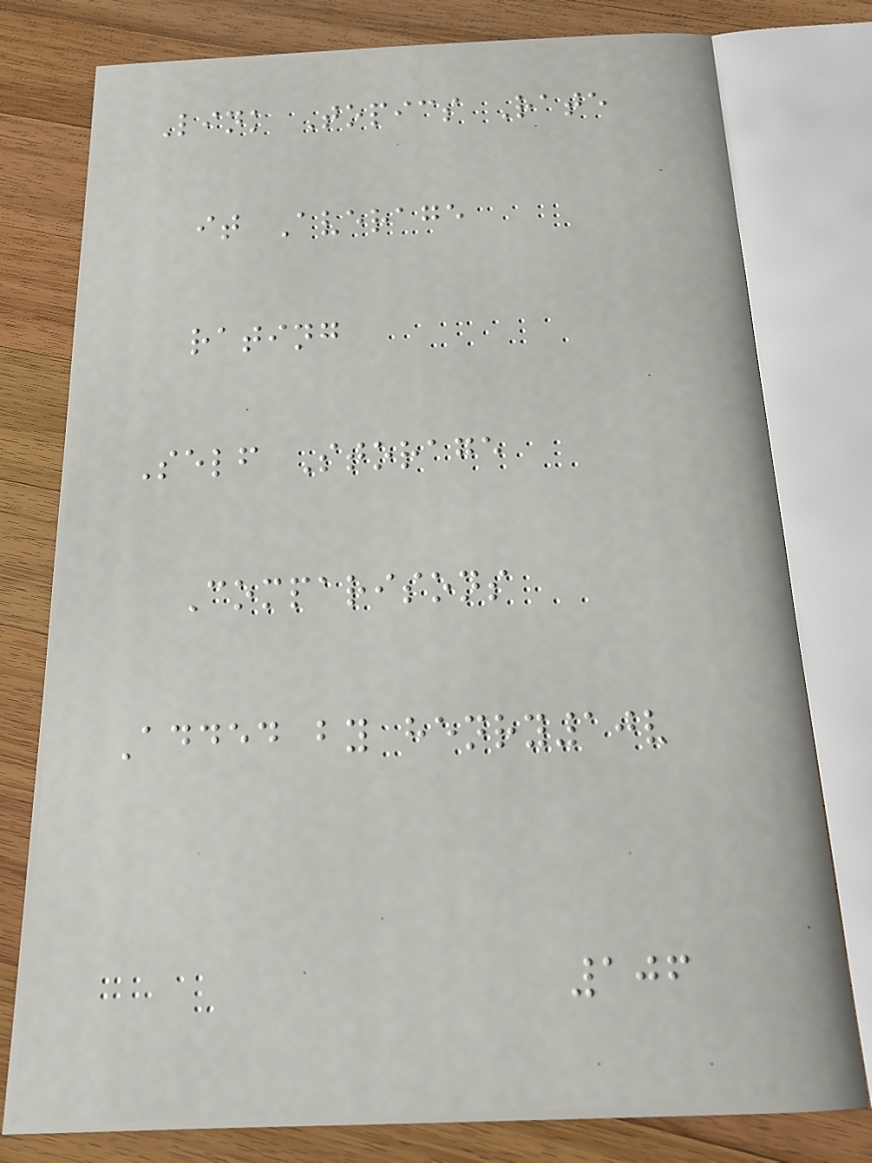Link Topics Rate
it Average
rating
Self Storage
Comparisons
Added by henry10v
106
